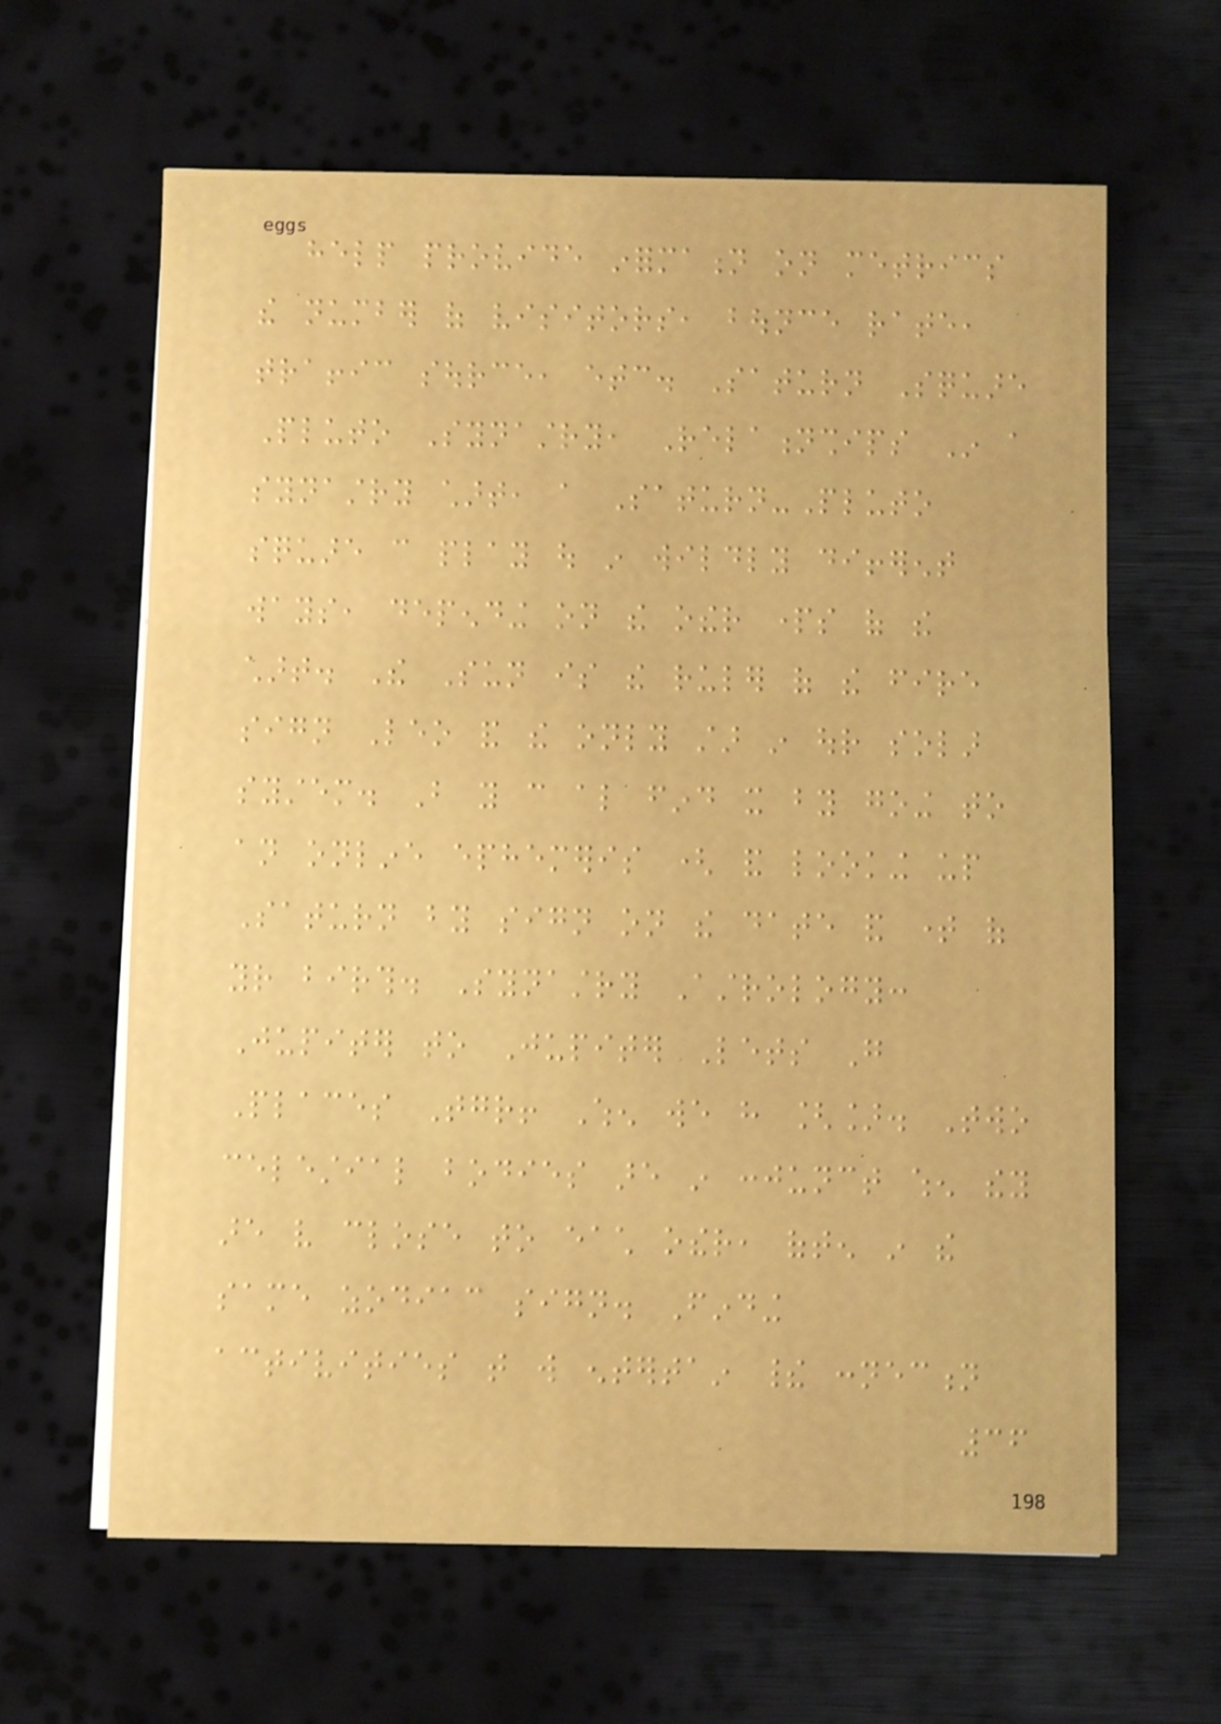help provide information on metrics
the number of visitors, bounce rate,
traffic source, etc. Saturn Square
Pluto Synastry, Relationships In a
synastry chart, a Saturn-Pluto
square can play out in wildly different
ways, depending on the other parts of the
chart. The Sun is the ruler of the fire
sign Leo and the only star in our solar
system. But you can also find it by going to
an online ephemeris ( and looking up
Saturn by sign on the date and time of
your birth. Synastry Astrology:
Jupiter to Jupiter Lets Go
Places Together! When we have []. Two
celestial bodies are in conjunct when they
are very close to each other, often in the
same zodiac sign. Finding
activities that will entertain their connection
36
